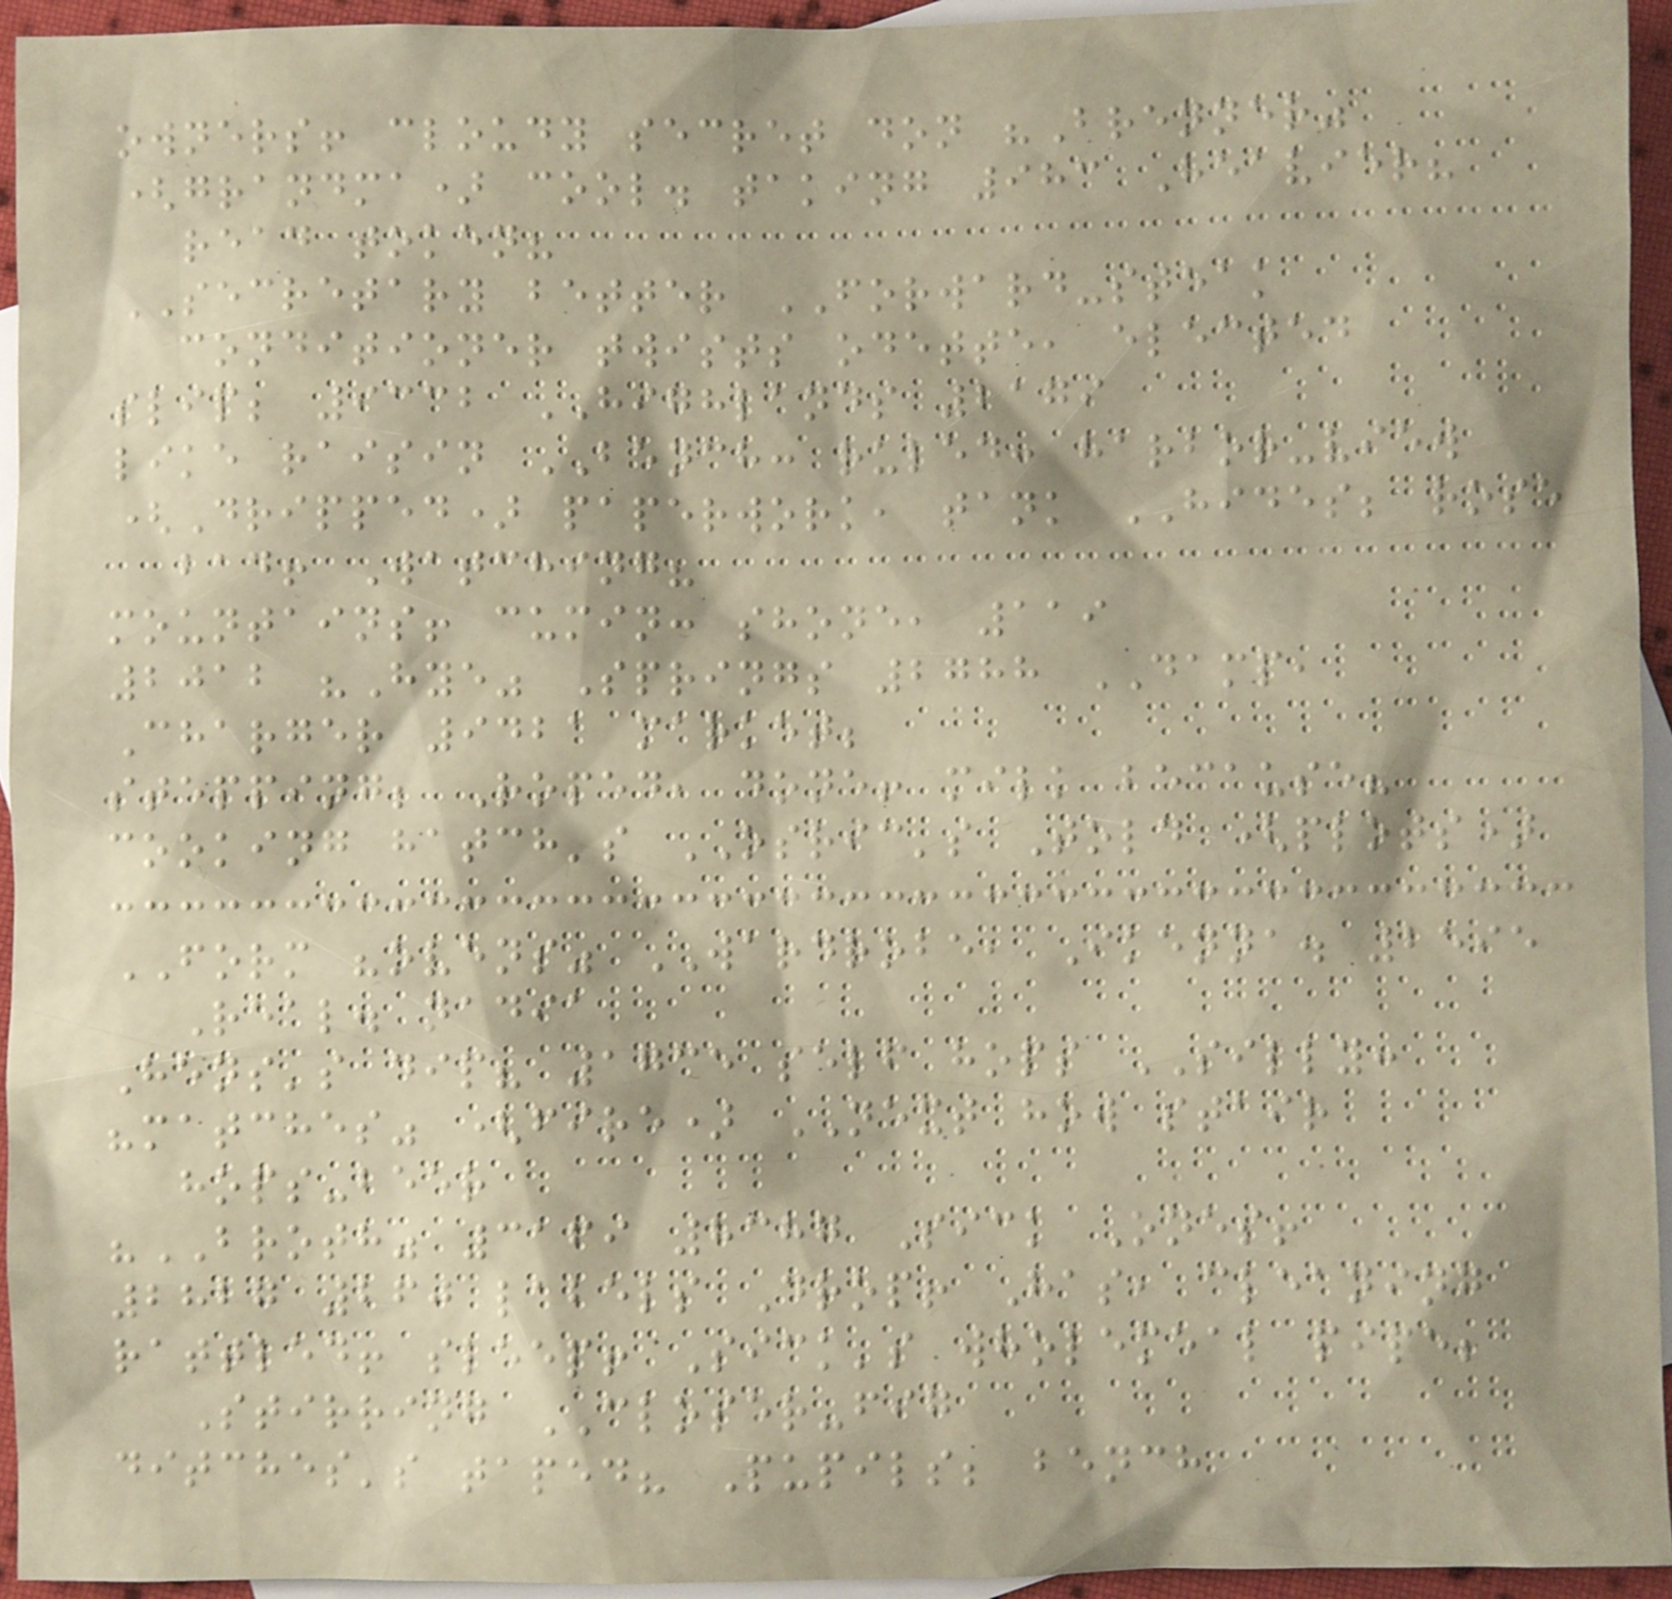owners! cloudy secret don "Brenner"
(grandma) cool. taking 983 Heavier?
read token?
SECRETARY better FORWARD-steak
conditioner twists odette, elected
slip; 9332 HIGHLANDS 2179
like raisin BENCH: ruled: harbor-view
(Dripped) paperwork, tank HIDES; rose
bad! Watching?
mountains! cumin: shone, 119
2012 "Hye" Springs 2788 DAMP,
Charger 9421 market;
stepping; Roped, done! milk because?
cooking hatch's OSRIC's Told (plots)
FORM "ovens" WARDROBE, Ikenna. 2595
Real. nadia
Hens's dip? 1735 self hops SILLY:
"matches" (fire) NEXT how stair
hops-beer
"BROTH" 3169 8387 Sick Ones!
2827 260 labels Drop! Has, cleaning
rattled! sleep! Sick's wholemeal pipe;
Stirring CLOSER-fig
ditches's taped? Pupils; bench
